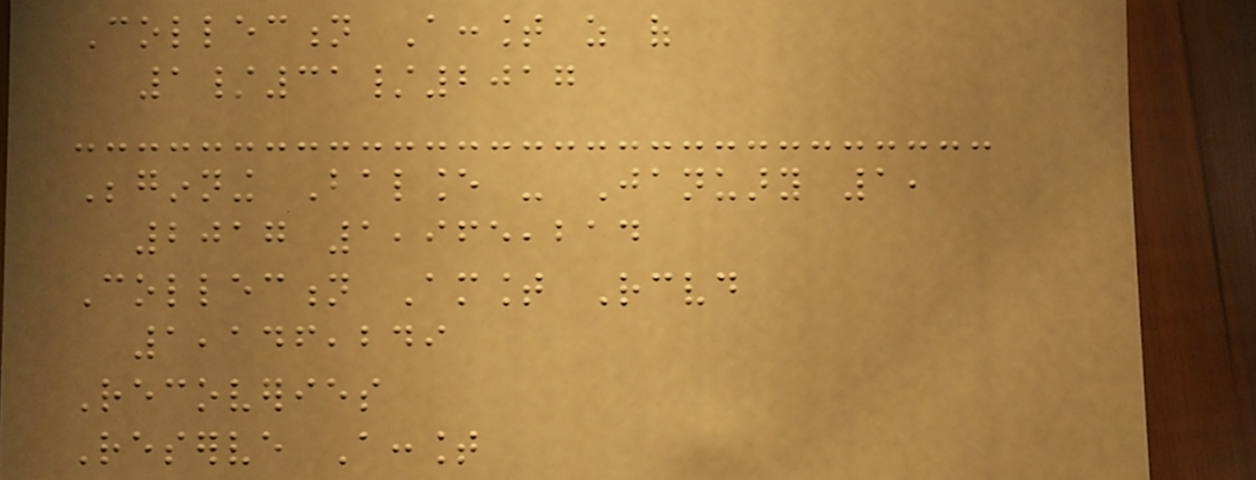Collection Account as of
1/31/2017
Beginning Balance - January 1,
2017 1,965,214
Collection Amount Received
1,146,249
Recoveries
Reserve Account
